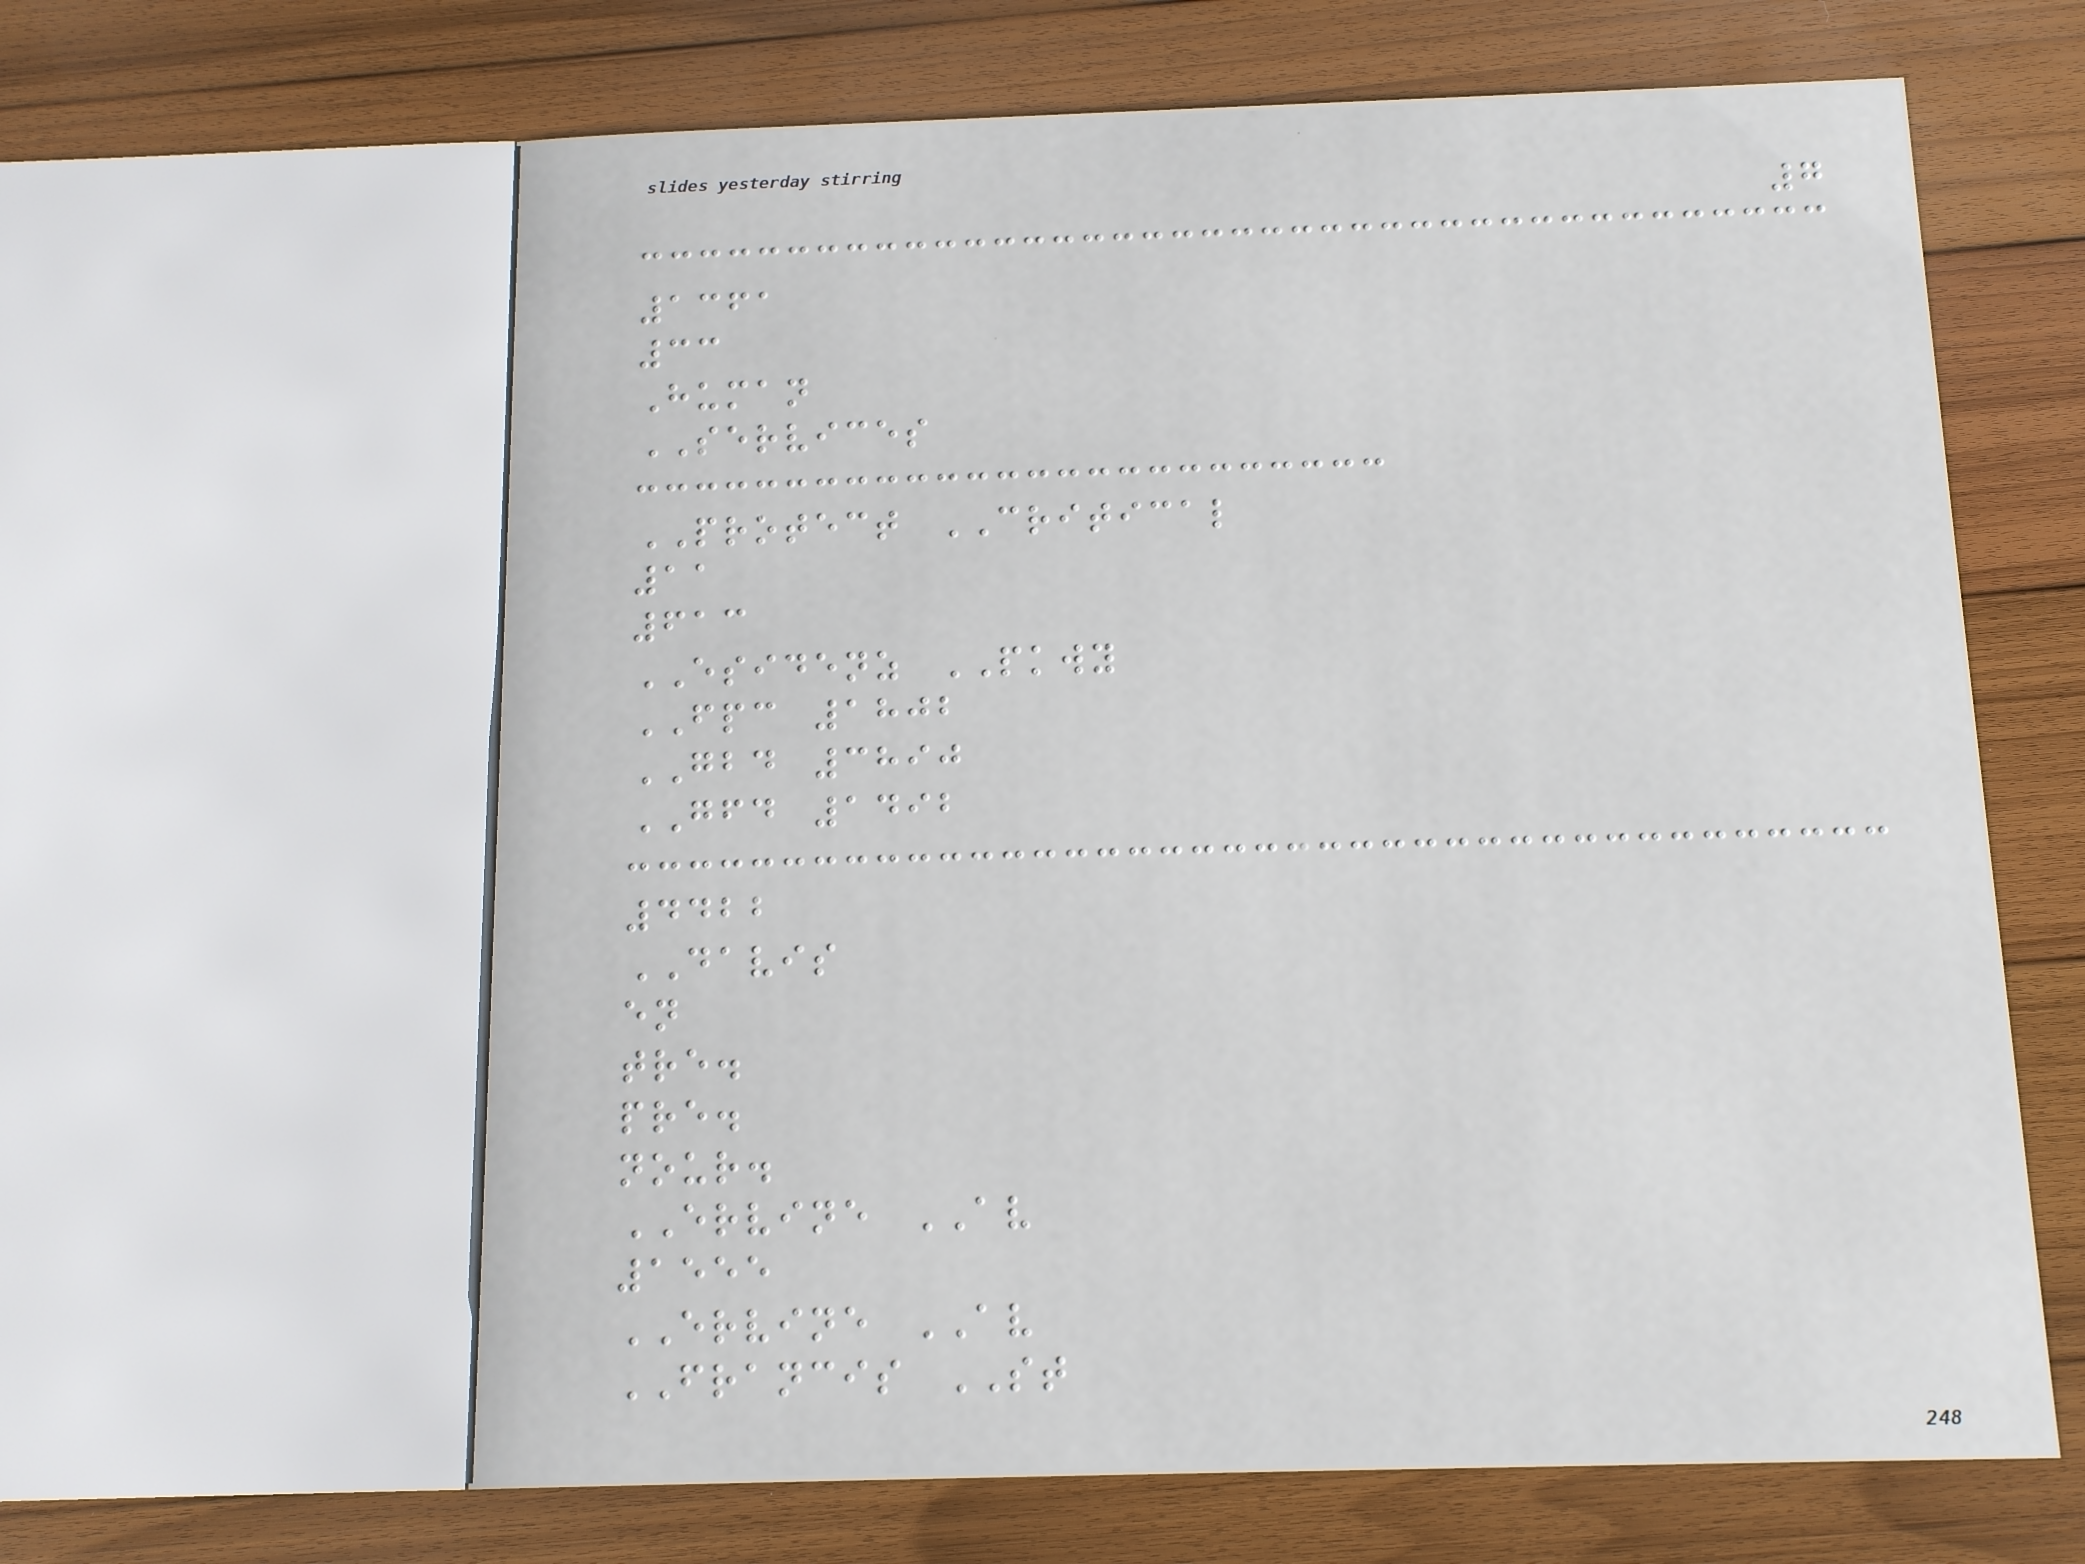7
1361
33
Human
SERVICES
PROTECT CRITICAL
11
613
ESIDENZ PKWY
FPC 1802
GBD 3890
GFD 1492
4422
DAVIS
en
tre.
pre.
nour.
ERVINE AV
1555
ERVINE AV
FRANCIS ST
